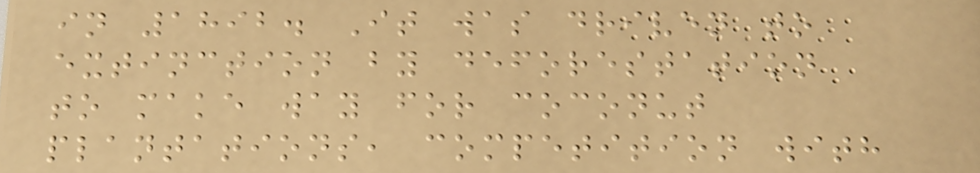in 1892. It was driven to
extinction by deforestation
to make way for coconut
plantations, competition with
